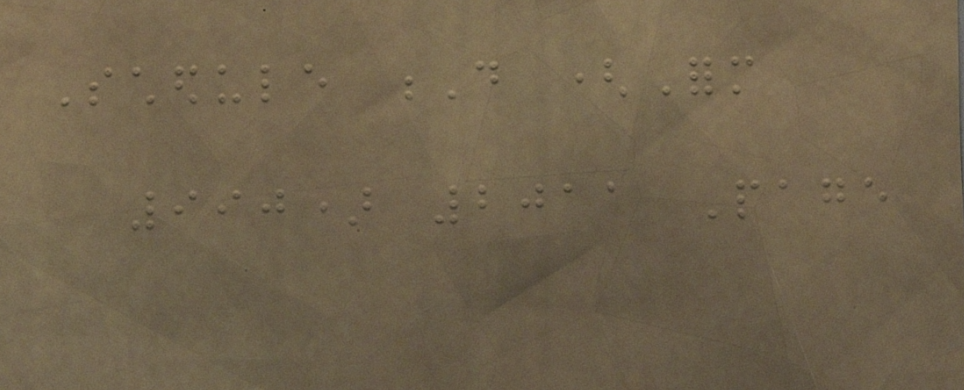Schedule D (Form
990) 2011 Page
